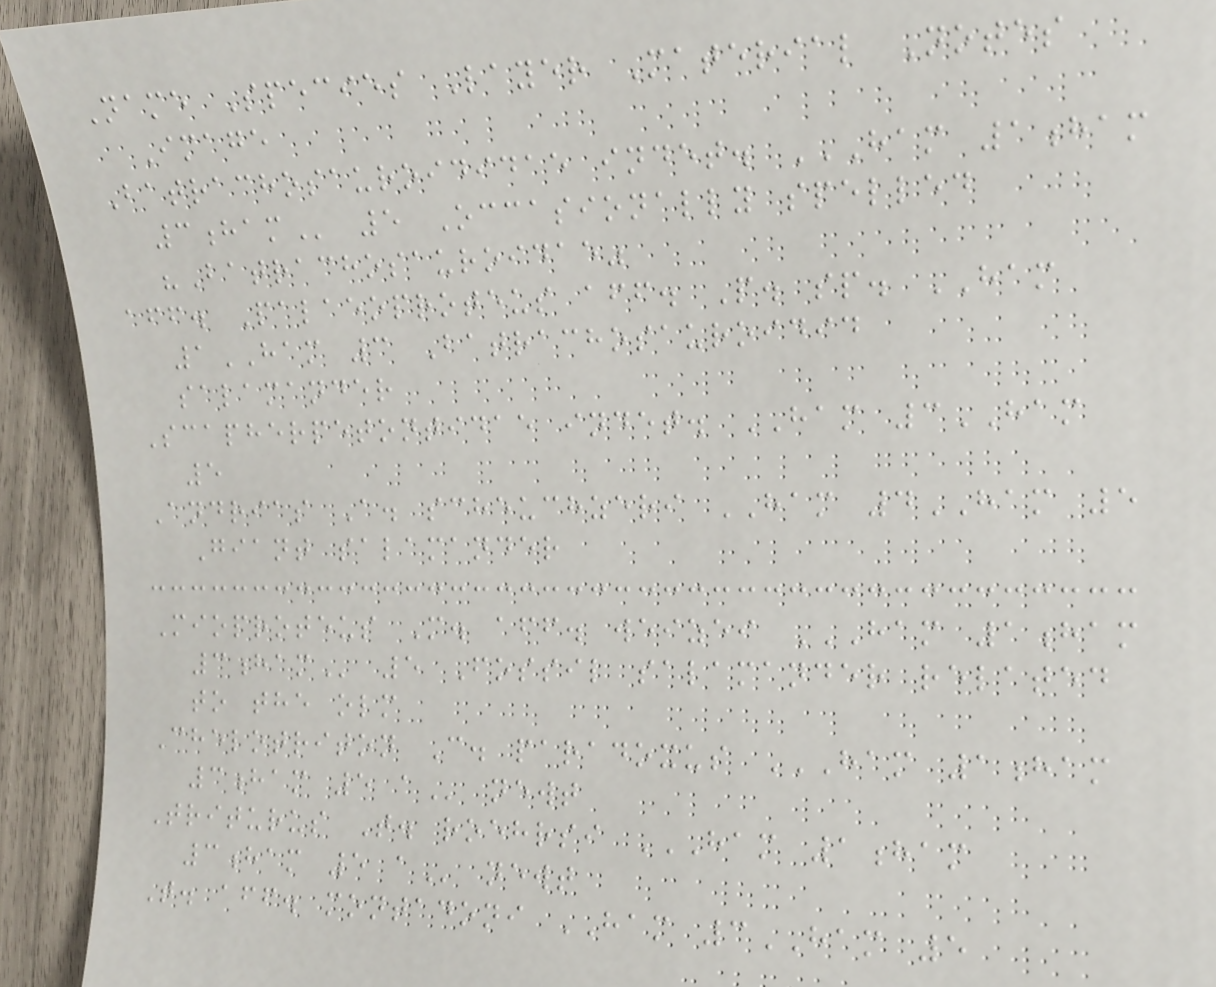Name Species Layer Material Notes
Image
Batrachosauroididae indet. HAM 1HAM
3HAM 5 Occasionally spelled
"Batrachosauroidae"
aff. Palaeoproteus aff. P. sp. HAM
1HAM 3 Batrachosauroidid
salamander
Scapherpetontidae indet. HAM 3HAM
5
Andrias A. scheuchzeri HAM 4HAM 5
Giant salamander
Mioproteus M. aff. weizei HAM 1HAM
3HAM 5 Fossil salamander related
to the olm
Chelotriton C. paradoxus HAM 1HAM
3HAM 5 A newt
Triturus T. roehrsi HAM 1HAM
3HAM 5 A newt
T. aff. montadoni HAM 3HAM 5
